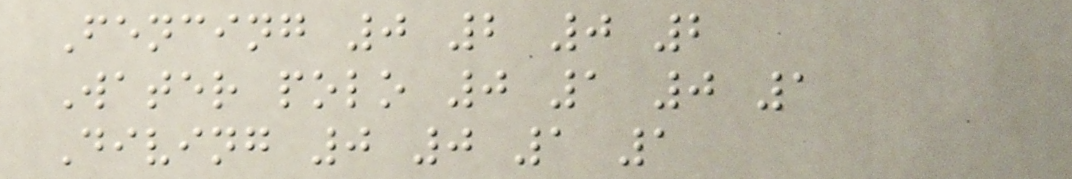Fencing 0 2 0 2
Water polo 0 1 0 1
Diving 0 0 1 1
